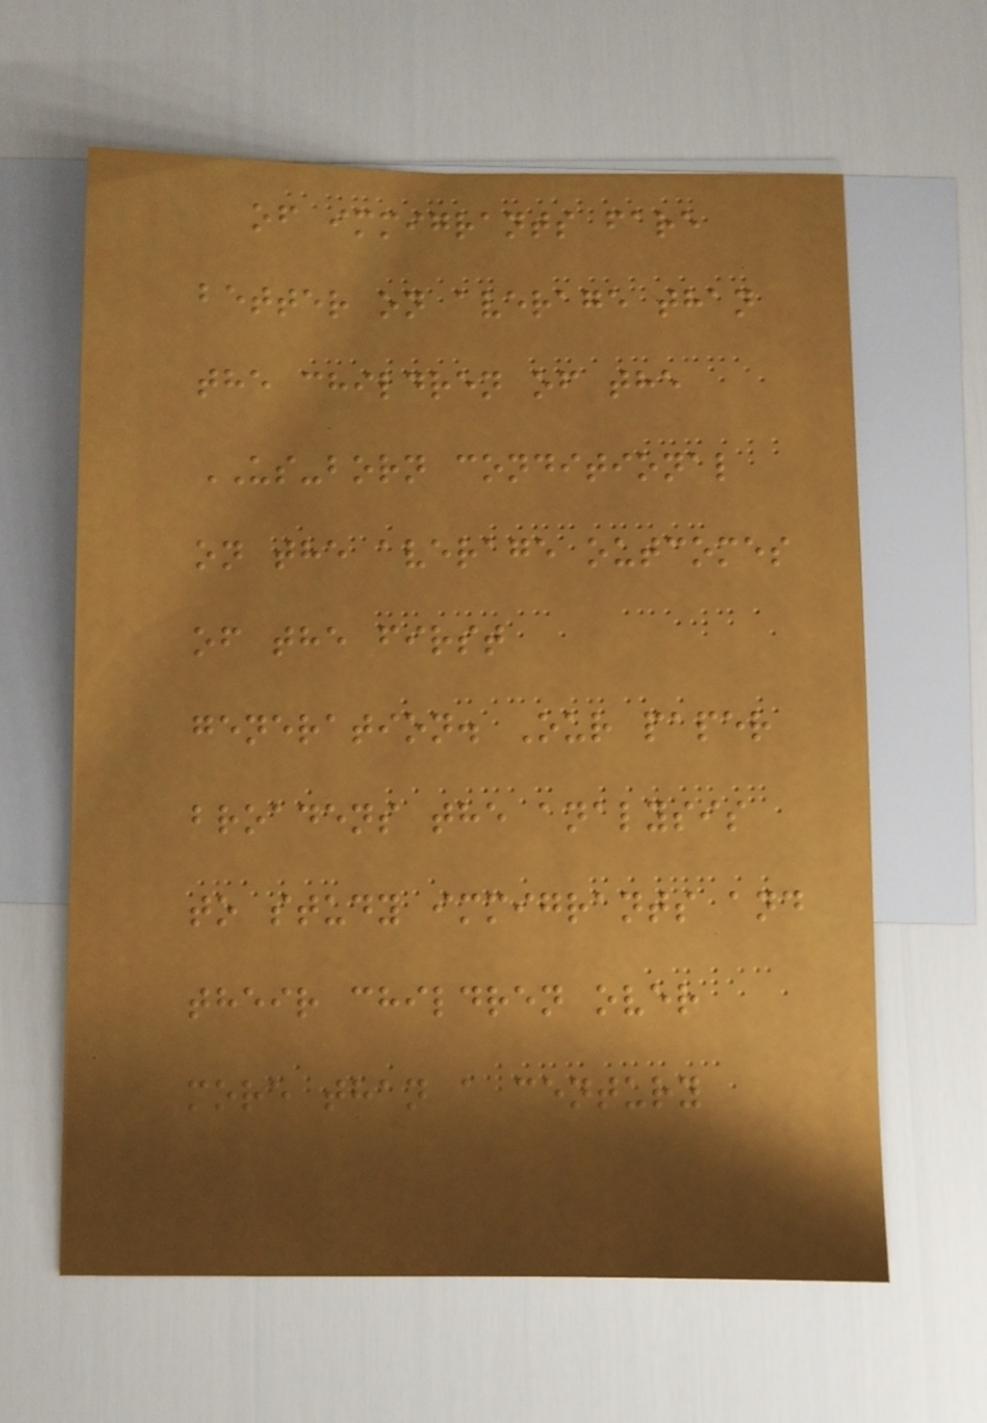of immigrants fare
better on average than
the children of the
US-born conditional
on the average outcomes
of the first
generation. Our paper
broadens the analysis
to study immigrants and
their children over
more than a century
